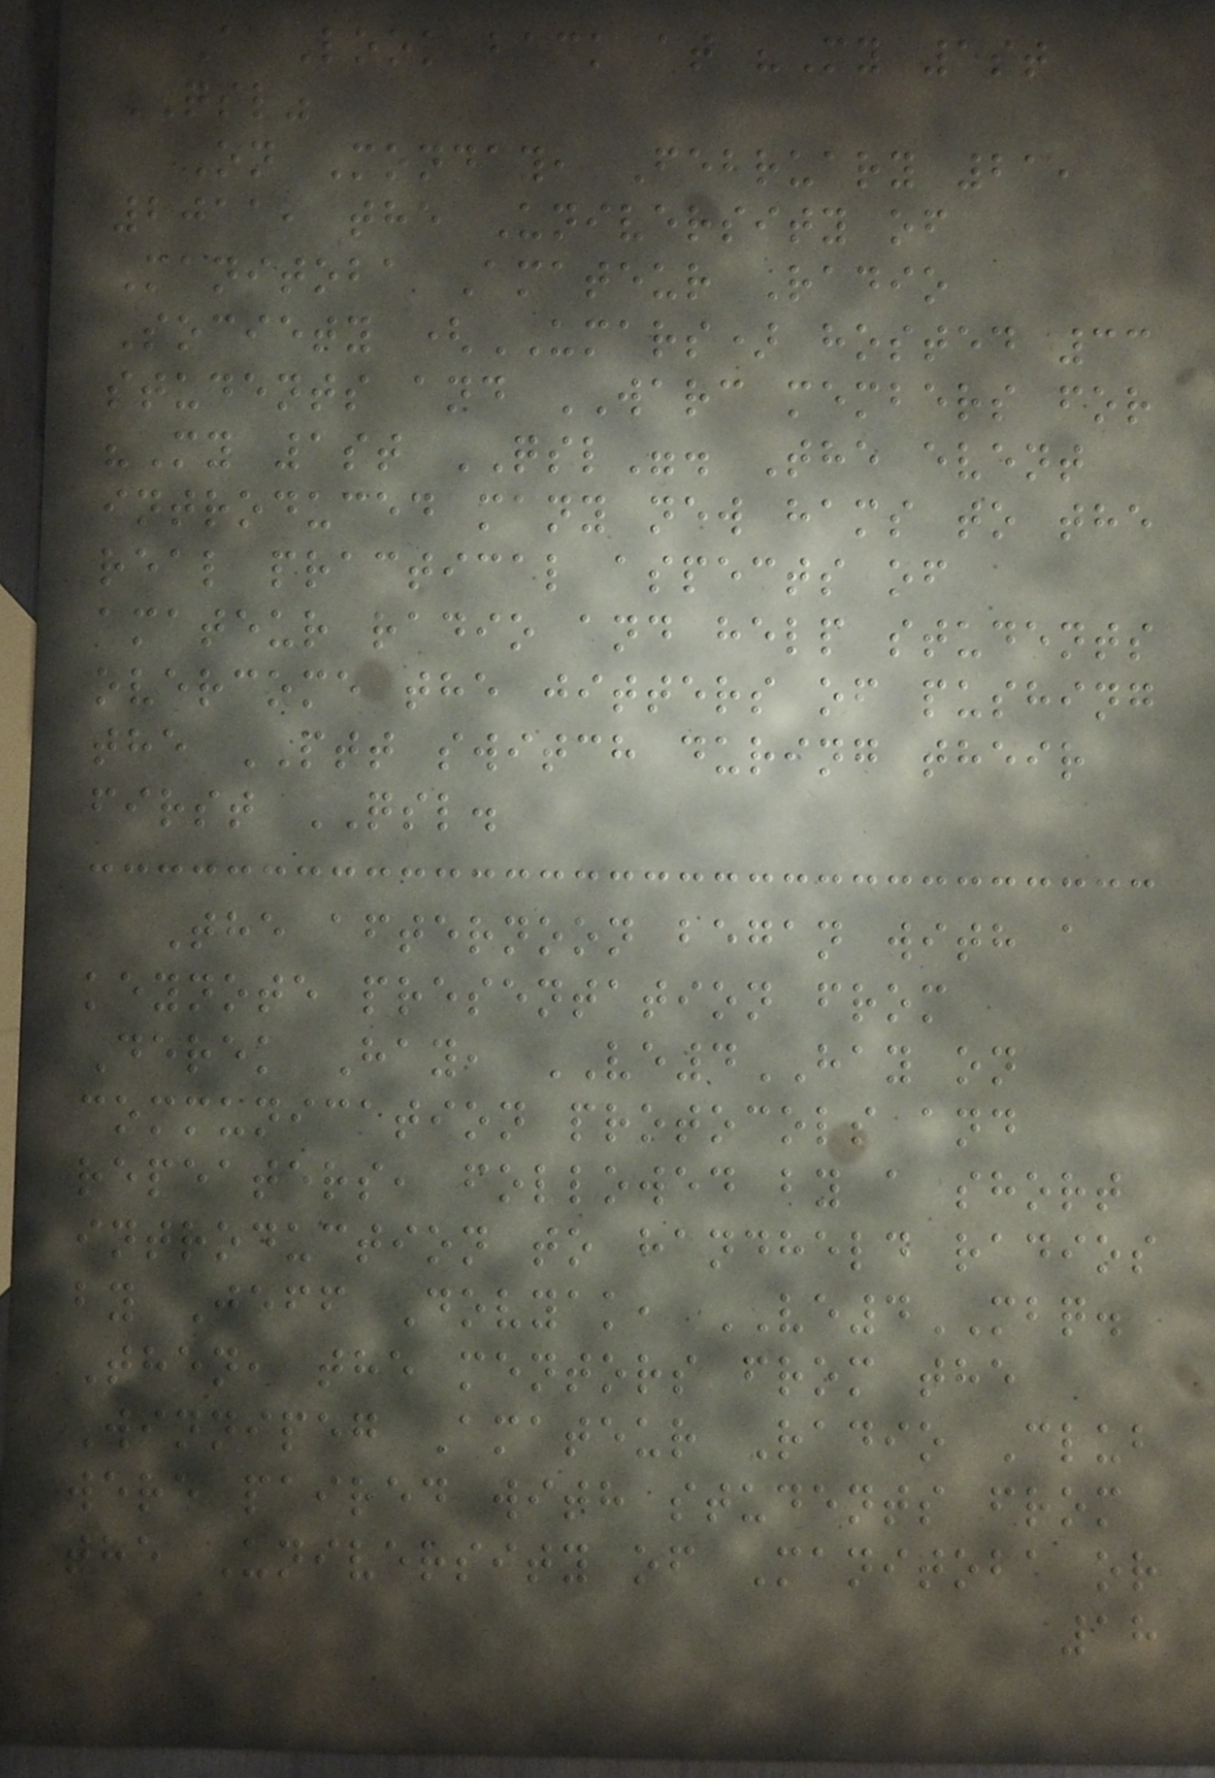A Look back at "My 1st
QSL"
On Monday, February 21,
2011, the University of
Manitoba Amateur Radio
Society (UMARS) hosted 33
students and WARC members for
"My 1st QSL". The event
introduced many new hams to the
real practical aspects of
amateur radio and help students
overcome the jitters of pushing
the PTT switch during their
first QSL.
The afternoon began with a
keynote presentation from
Derek Hay, VE4HAY on
communication protocols and
repeaters, followed by a short
introduction to handheld radios
by Jeff Dovyak, VE4MBQ.
Then, the mentors from the
Winnipeg Amateur Radio Club
were paired with students from
the University of Manitoba or
18
